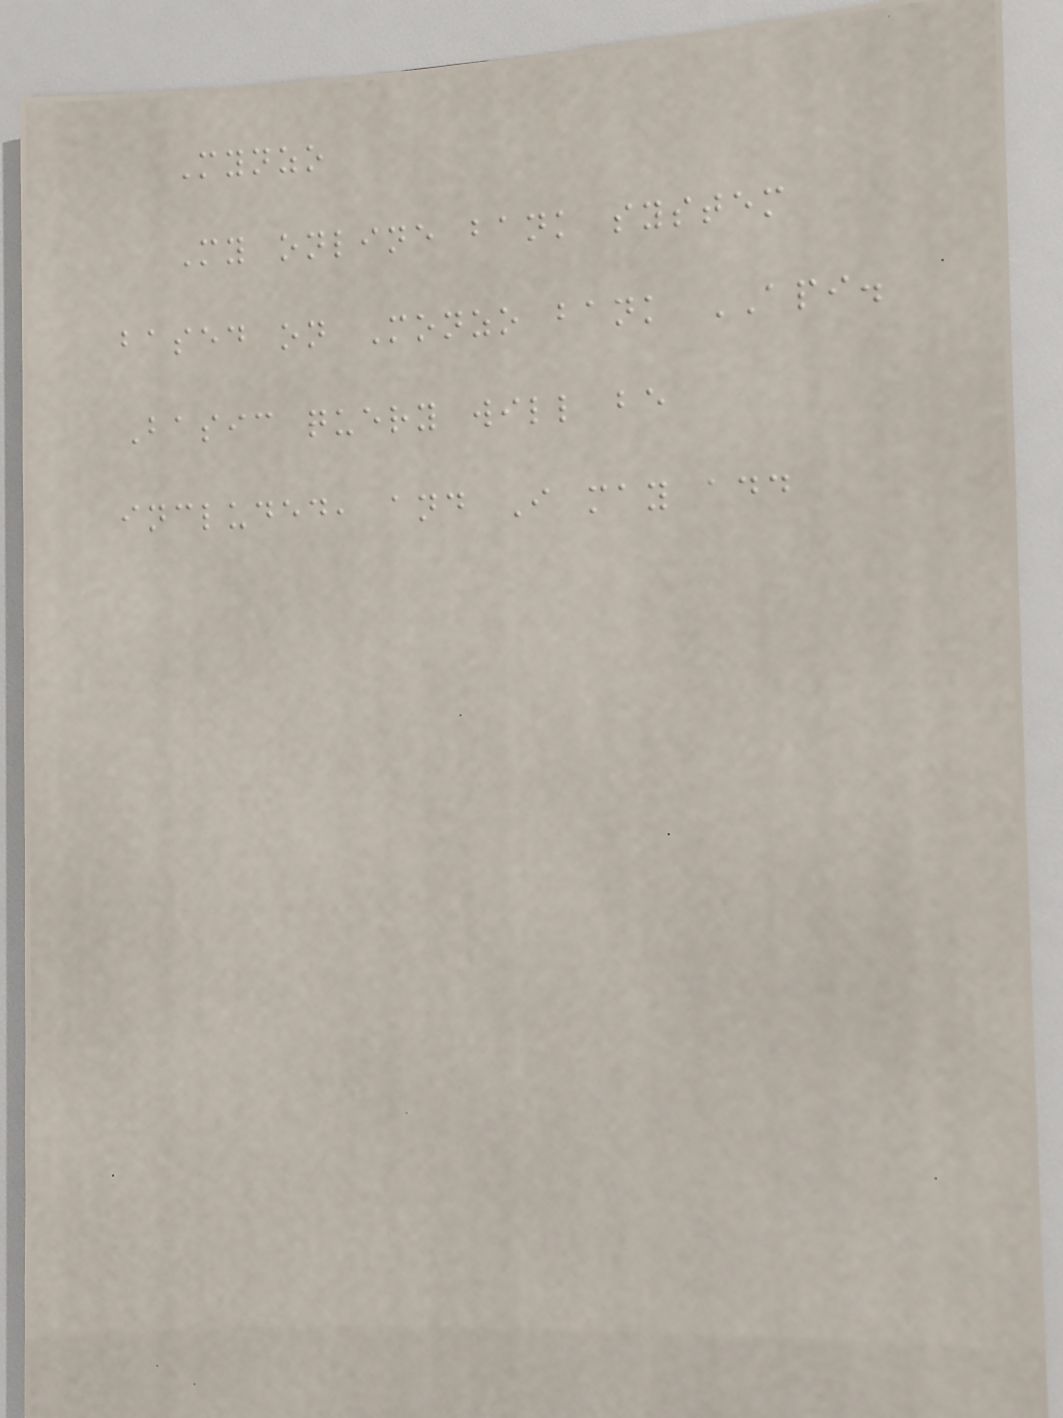Mynzo
My online bank system
based on Monzo bank API.
Basic query will be
included, and I may add
